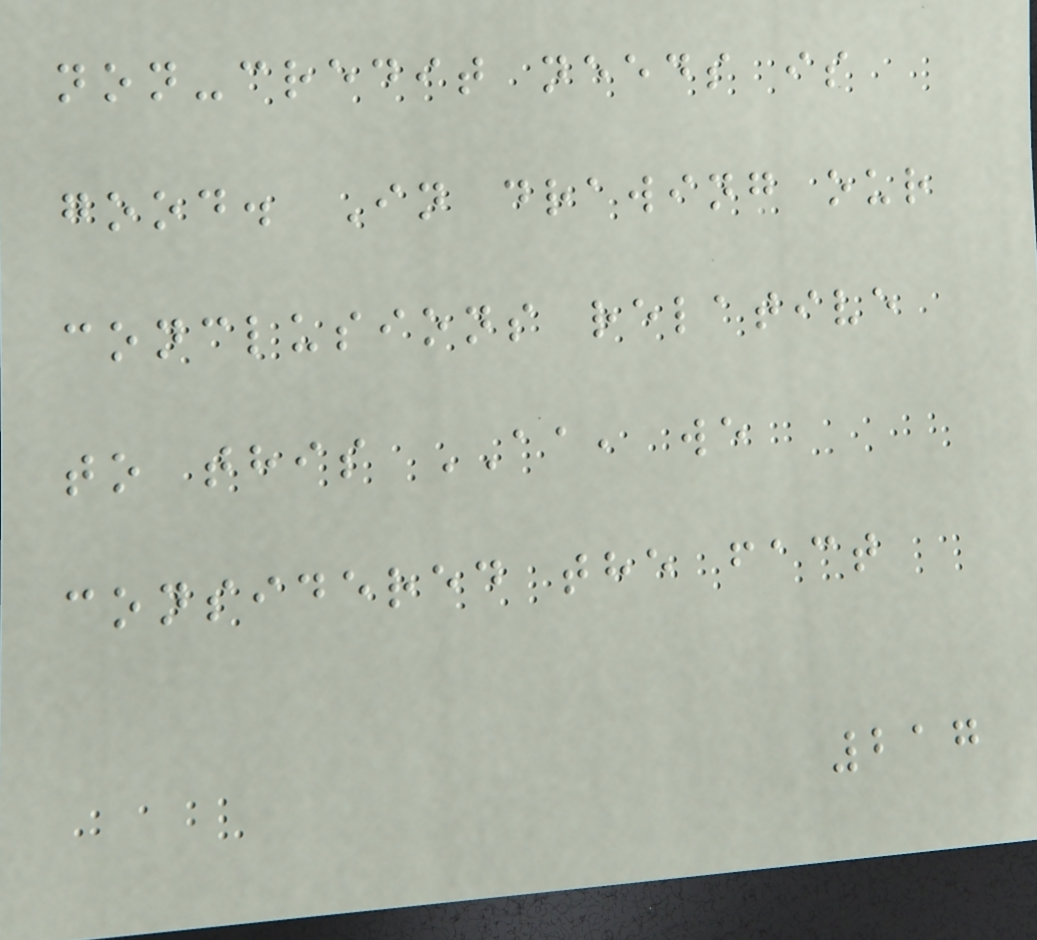non-credit needs is
good. In drawing our
conclusions relative
to this AA, we
considered the fact
217
